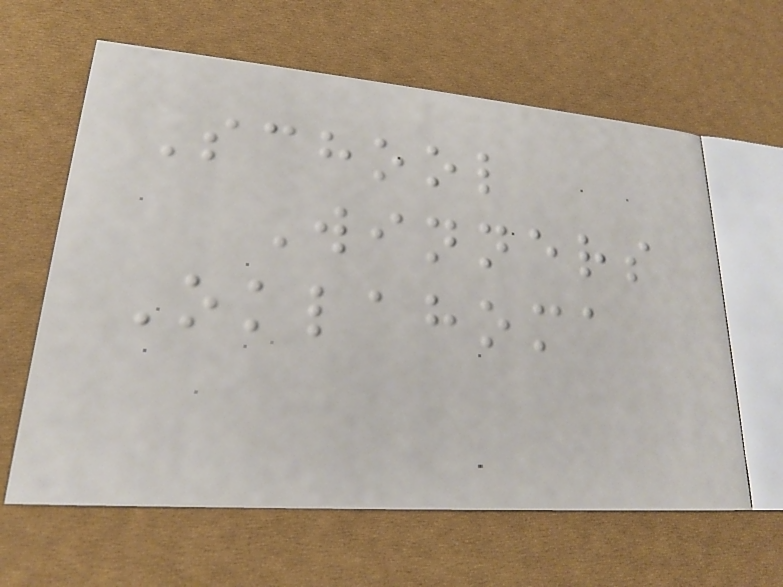School
Winners
Oklahoma
